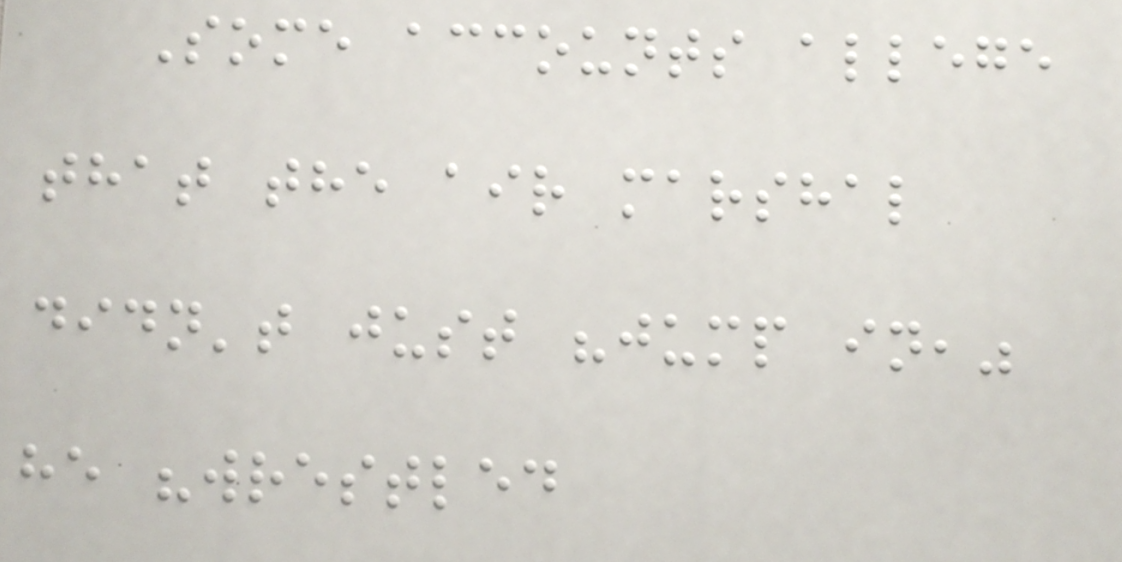Some accounts allege
that the air marshal
didn't just "jump in,"
he "wrestled
